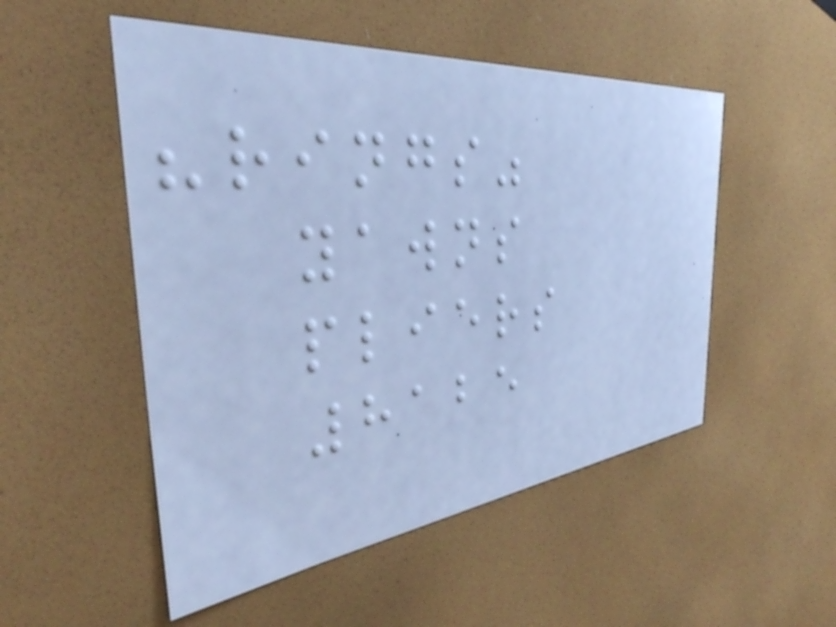"rings"
yawns
pliers
8125
